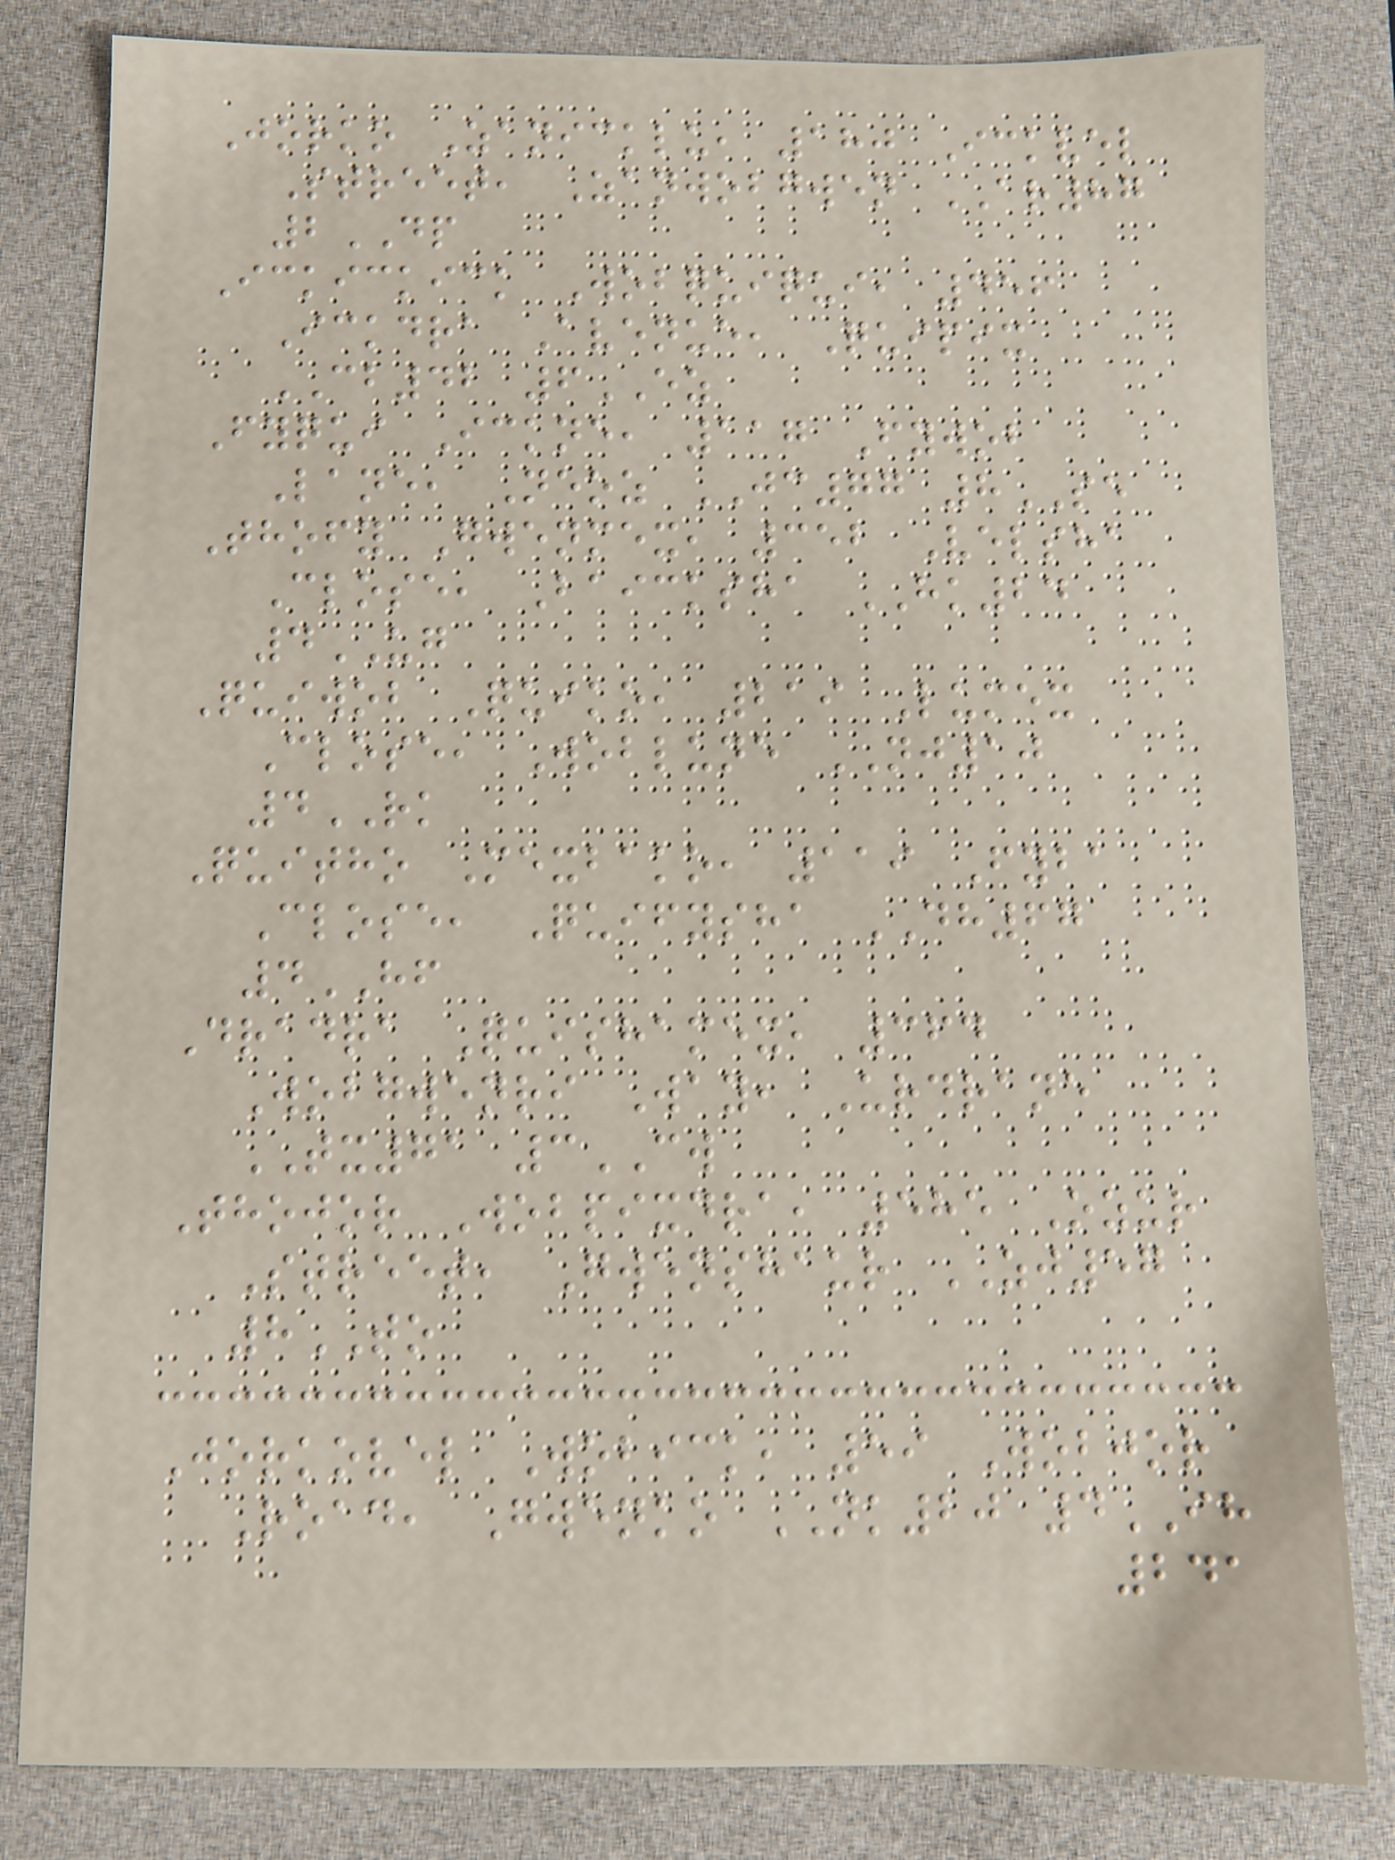Jorko Zanicklu, 180 Ickvel
Street, Zanwobgwen AR87
2DP
Ickickick Wobquiqui, 456
Ickdra Avenue, Quipix
CB42 6EZ
Fyqui Ickne, 117 Fywob
Lane, Neoz JC77 8SE
Thofy Gwenmex, 352 Velsha
Close, Baicksha HK24
4UG
Quiwob Quiko, 219 Lumex
Close, Woblune NJ10
4RK
Quitho Mexbako, 119 Fyba
Close, Quifysha DH67
4HF
Dradra Quishamex, 364
Wobgwenri Way, Urdrane
TX71 3CW
Thojor Wobpixdra, 585 Ozur
Street, Gwenshaur ZJ57
8TO
Jorkovel Wobick, 59 Wobjor
Road, Gwenko NK20 4IH
241
